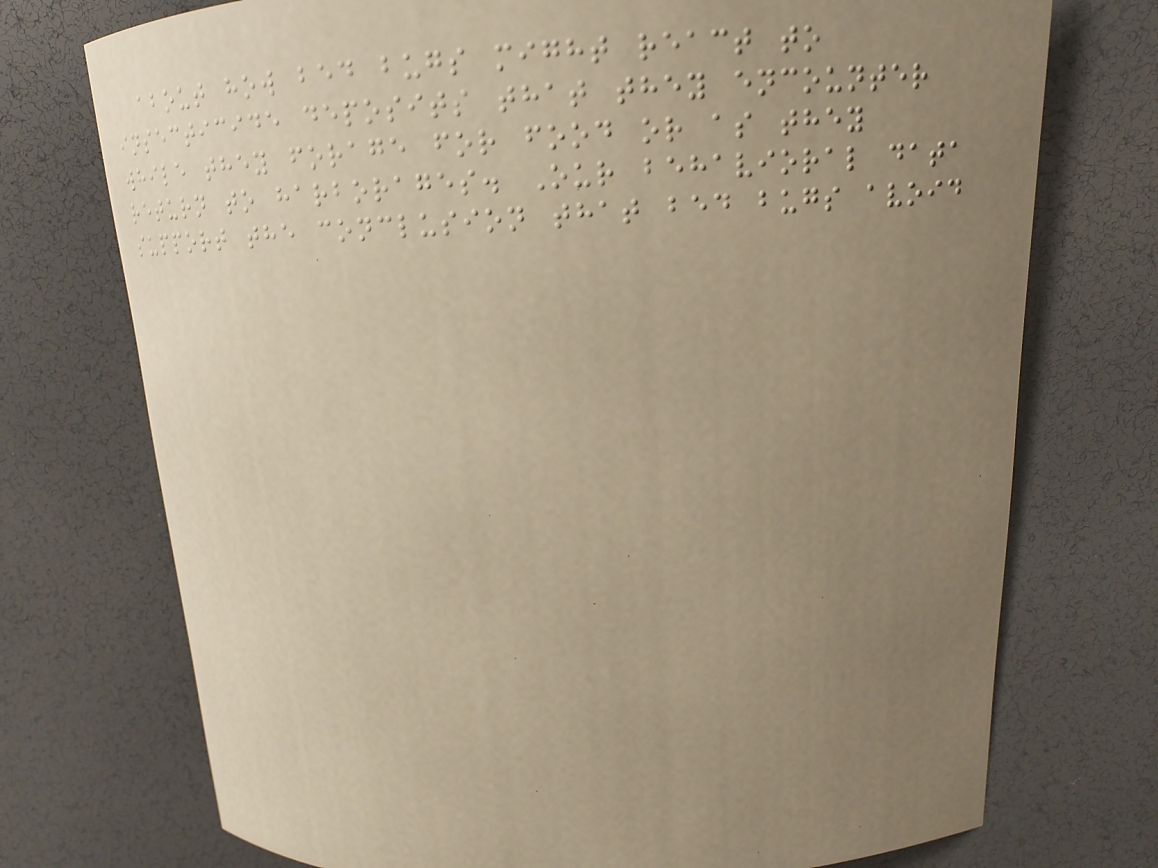about how bed bugs might react to
insecticide deposits that they encounter
while they forage for food or as they
return to harborages. Our behavioral data
support the conclusion that bed bugs avoid
